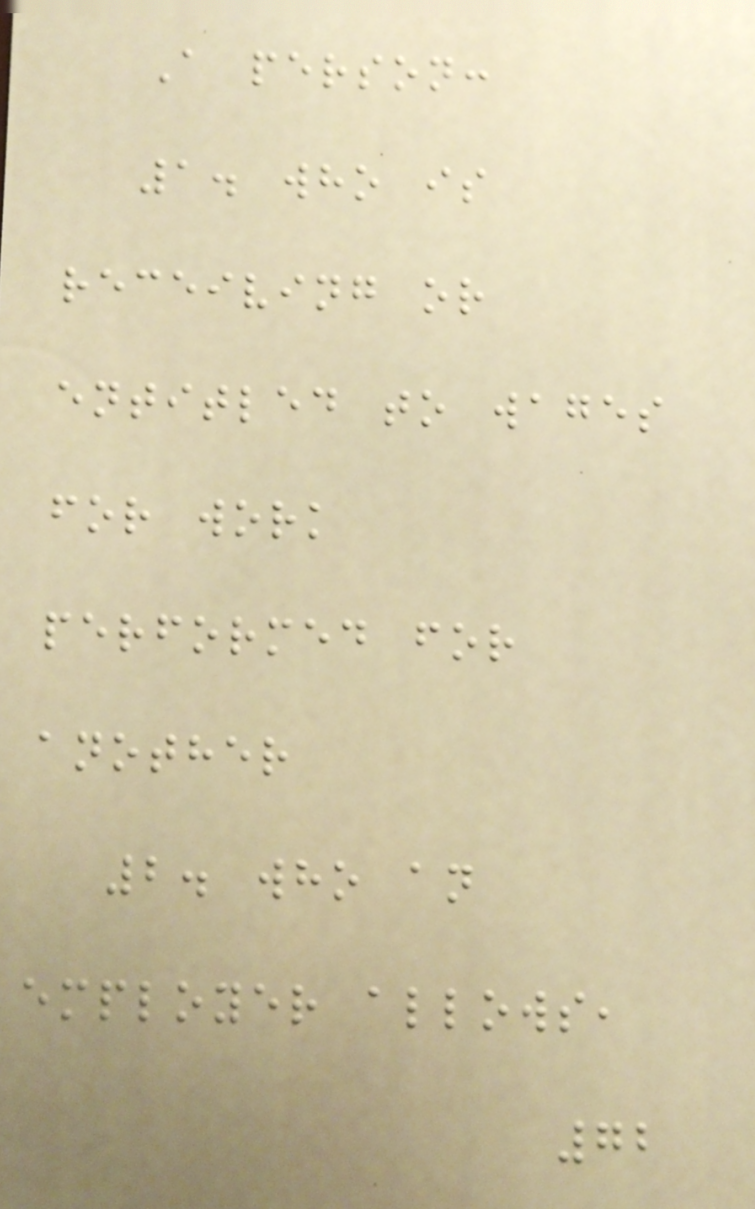A person:
1. who is
receiving or
entitled to wages
for work
performed for
another
2. who an
employer allows,
72
